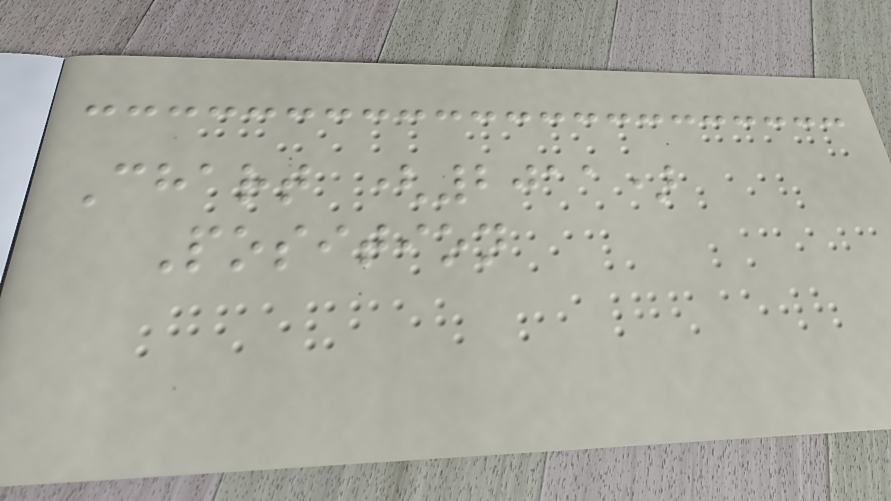Chart (2011)
Position
